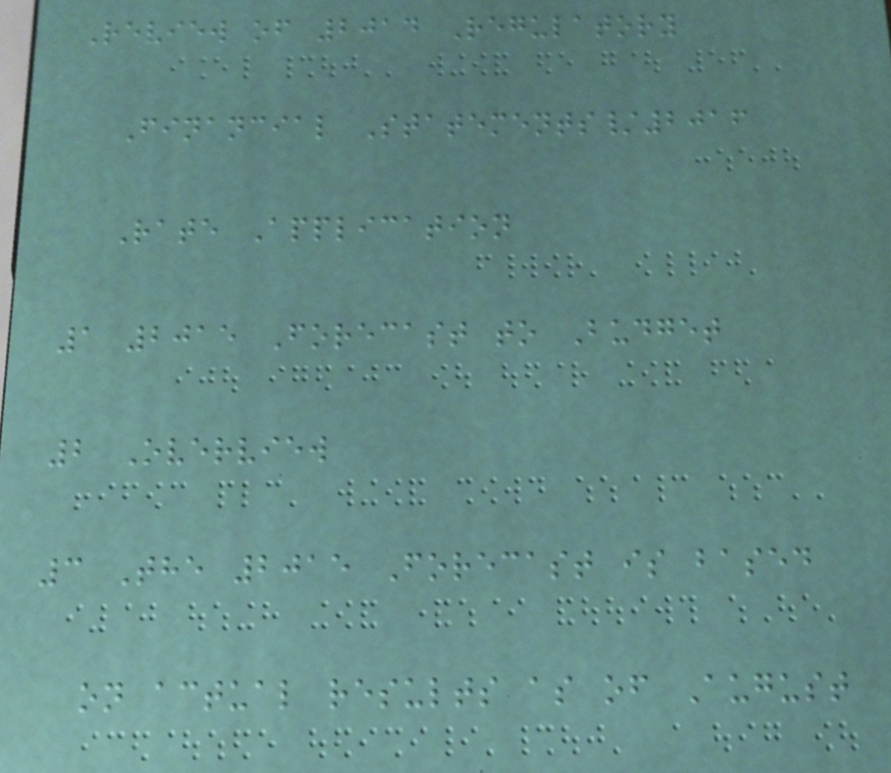Review of 2014 Regulatory
Financial Statements/2016
Rate Application
1 2015 Forecast to Budget
2 Overview
3 The 2015 Forecast is based
on actual results as of August
